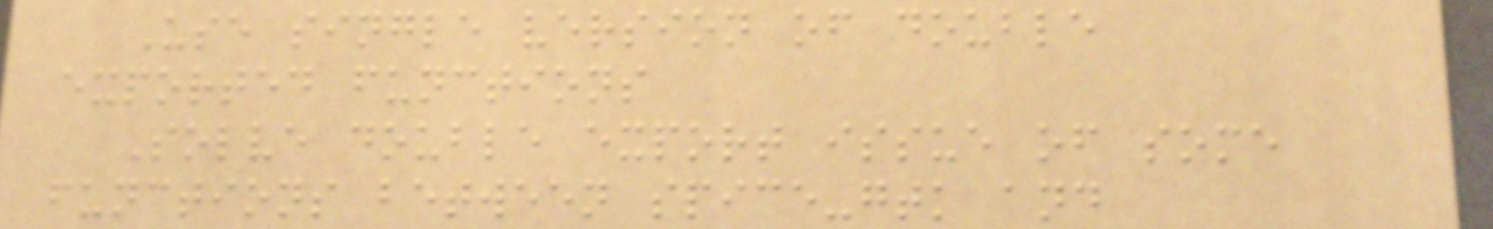Use single version of double
exported functions
Solve double export issue of some
functions between spice-gtk and
